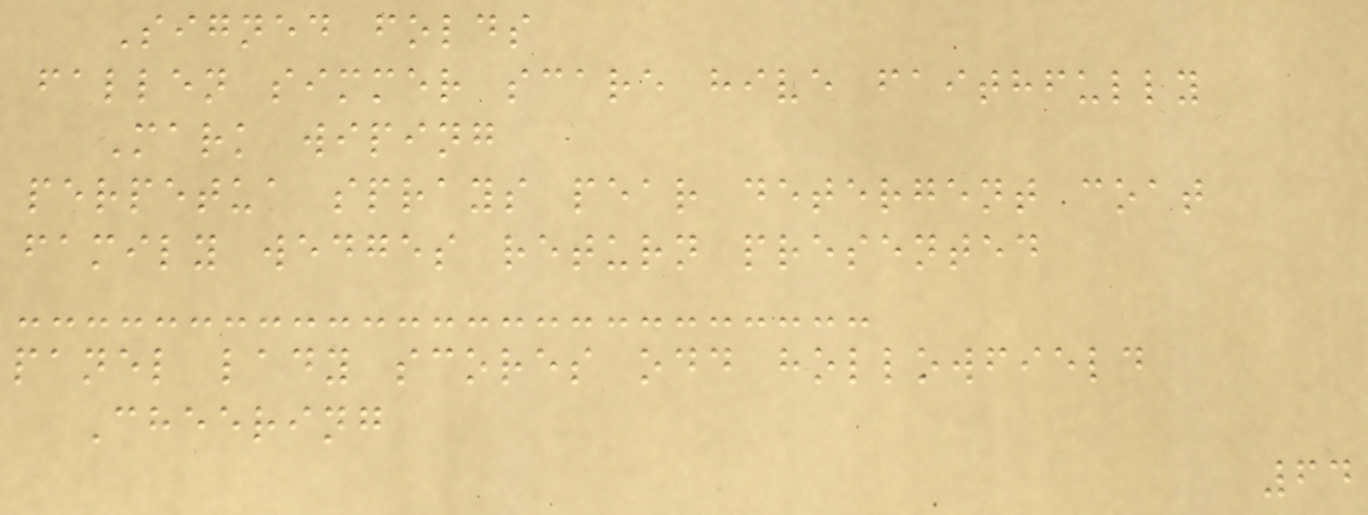Signed folds
fallen simmer scare hive faithfully
Mark wiping
perpetua sprays pear detergent coat
family wedges return presented
panel lady scores odd hollowfield
Cheering
64
